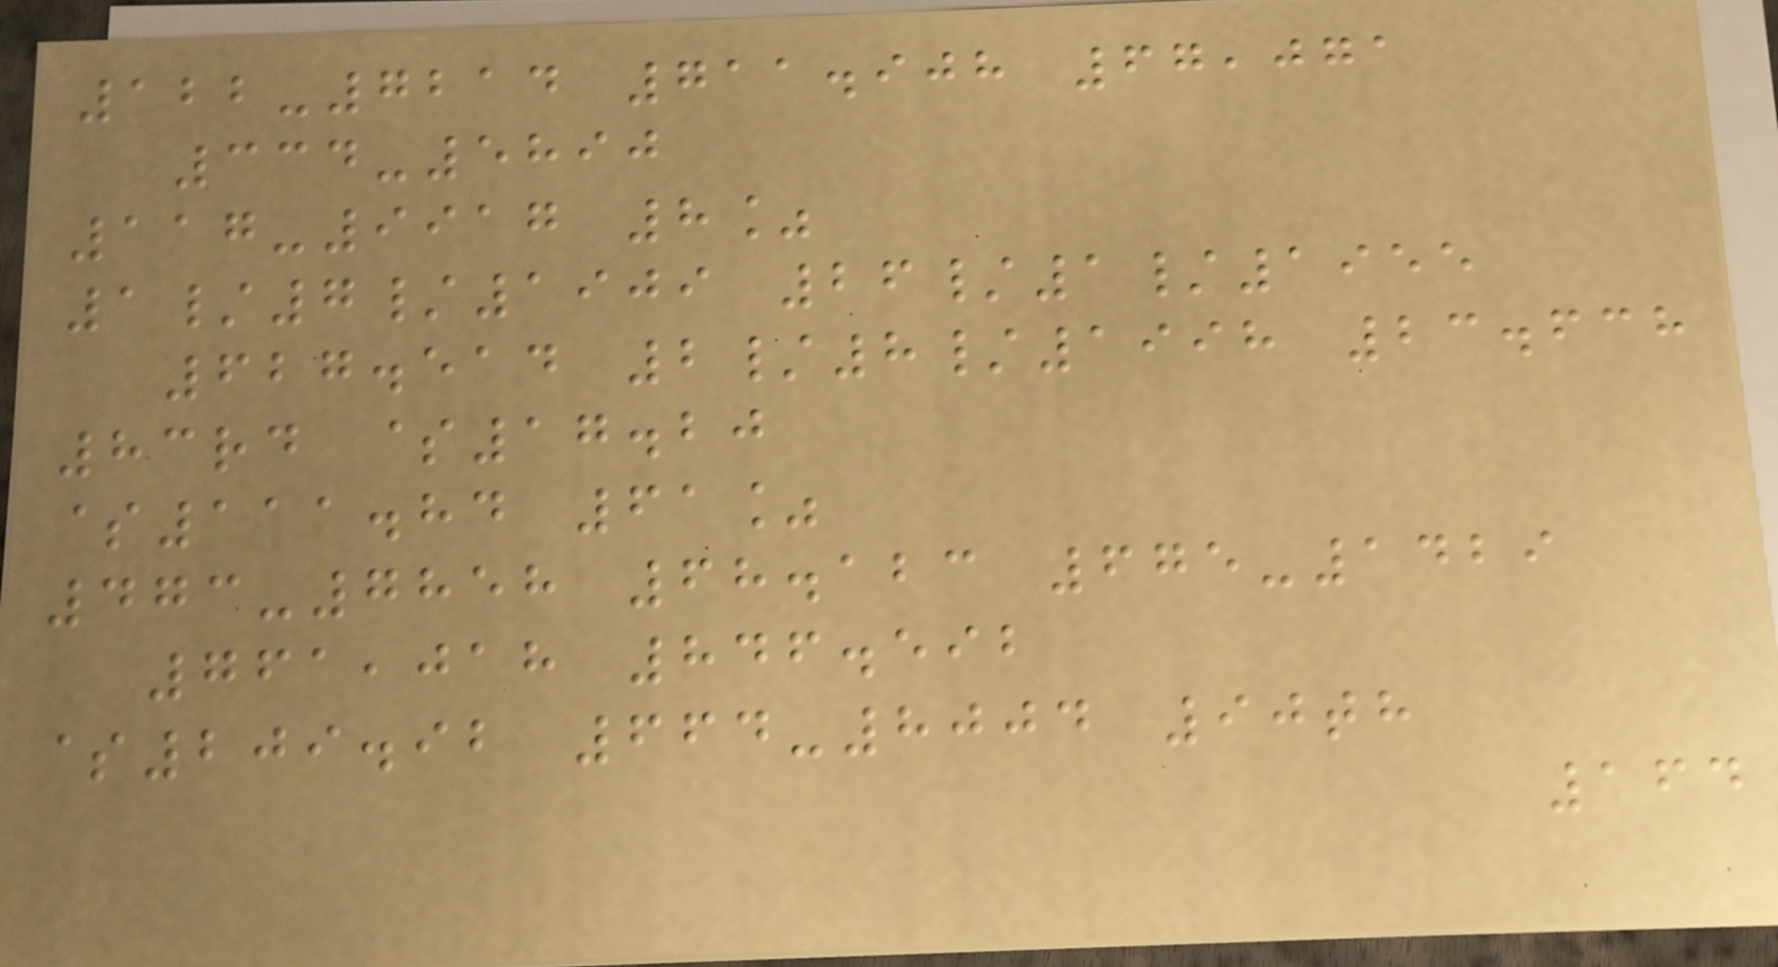122-7214 711.908 67,071
334-5890
117-9917 8%
1/7/1909 26/1/1955
627.514 2/8/1998 23.638
83rd $17.20
$111.84 61%
473-7858 68.123 675-1429
761,018 846.592
$209.92 664-8004 90th
164
